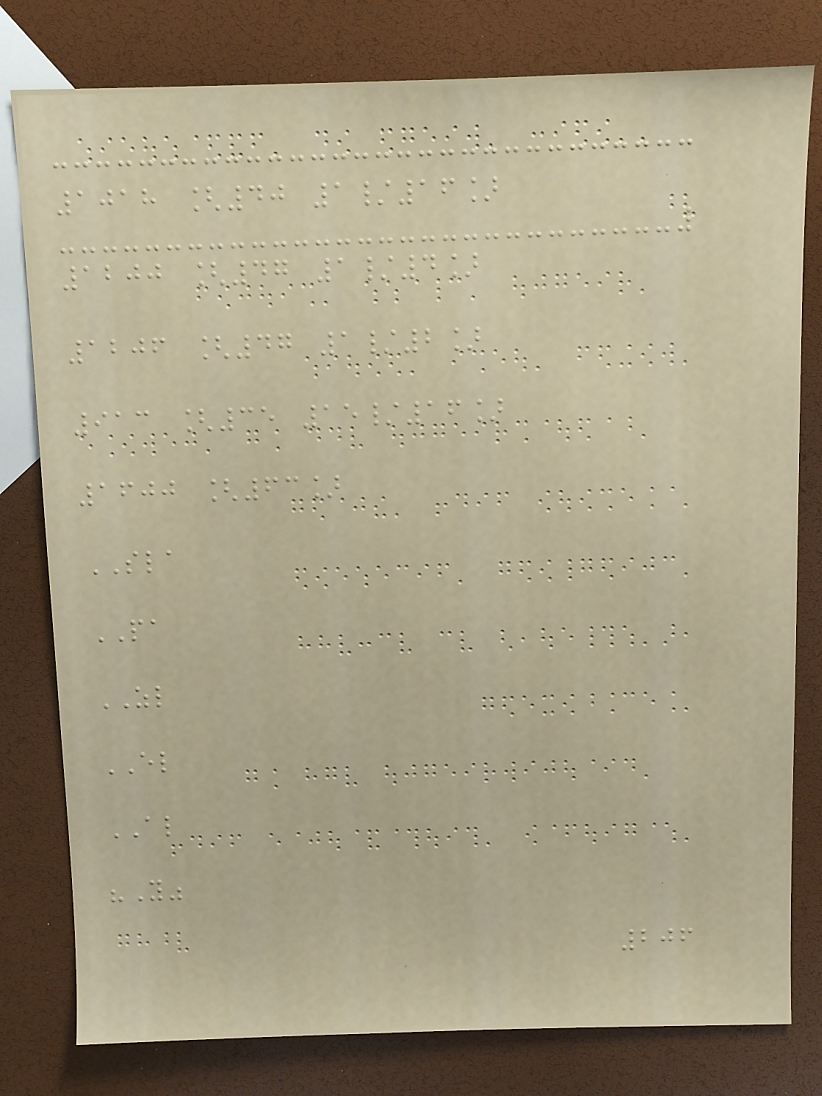1018 [40 1/16]
1200 [47 1/4]
1206 [47 1/2]
913 [35 15/16]
1600 [63]
SLA
PA
ZL
EL
AL
"Y"
206
